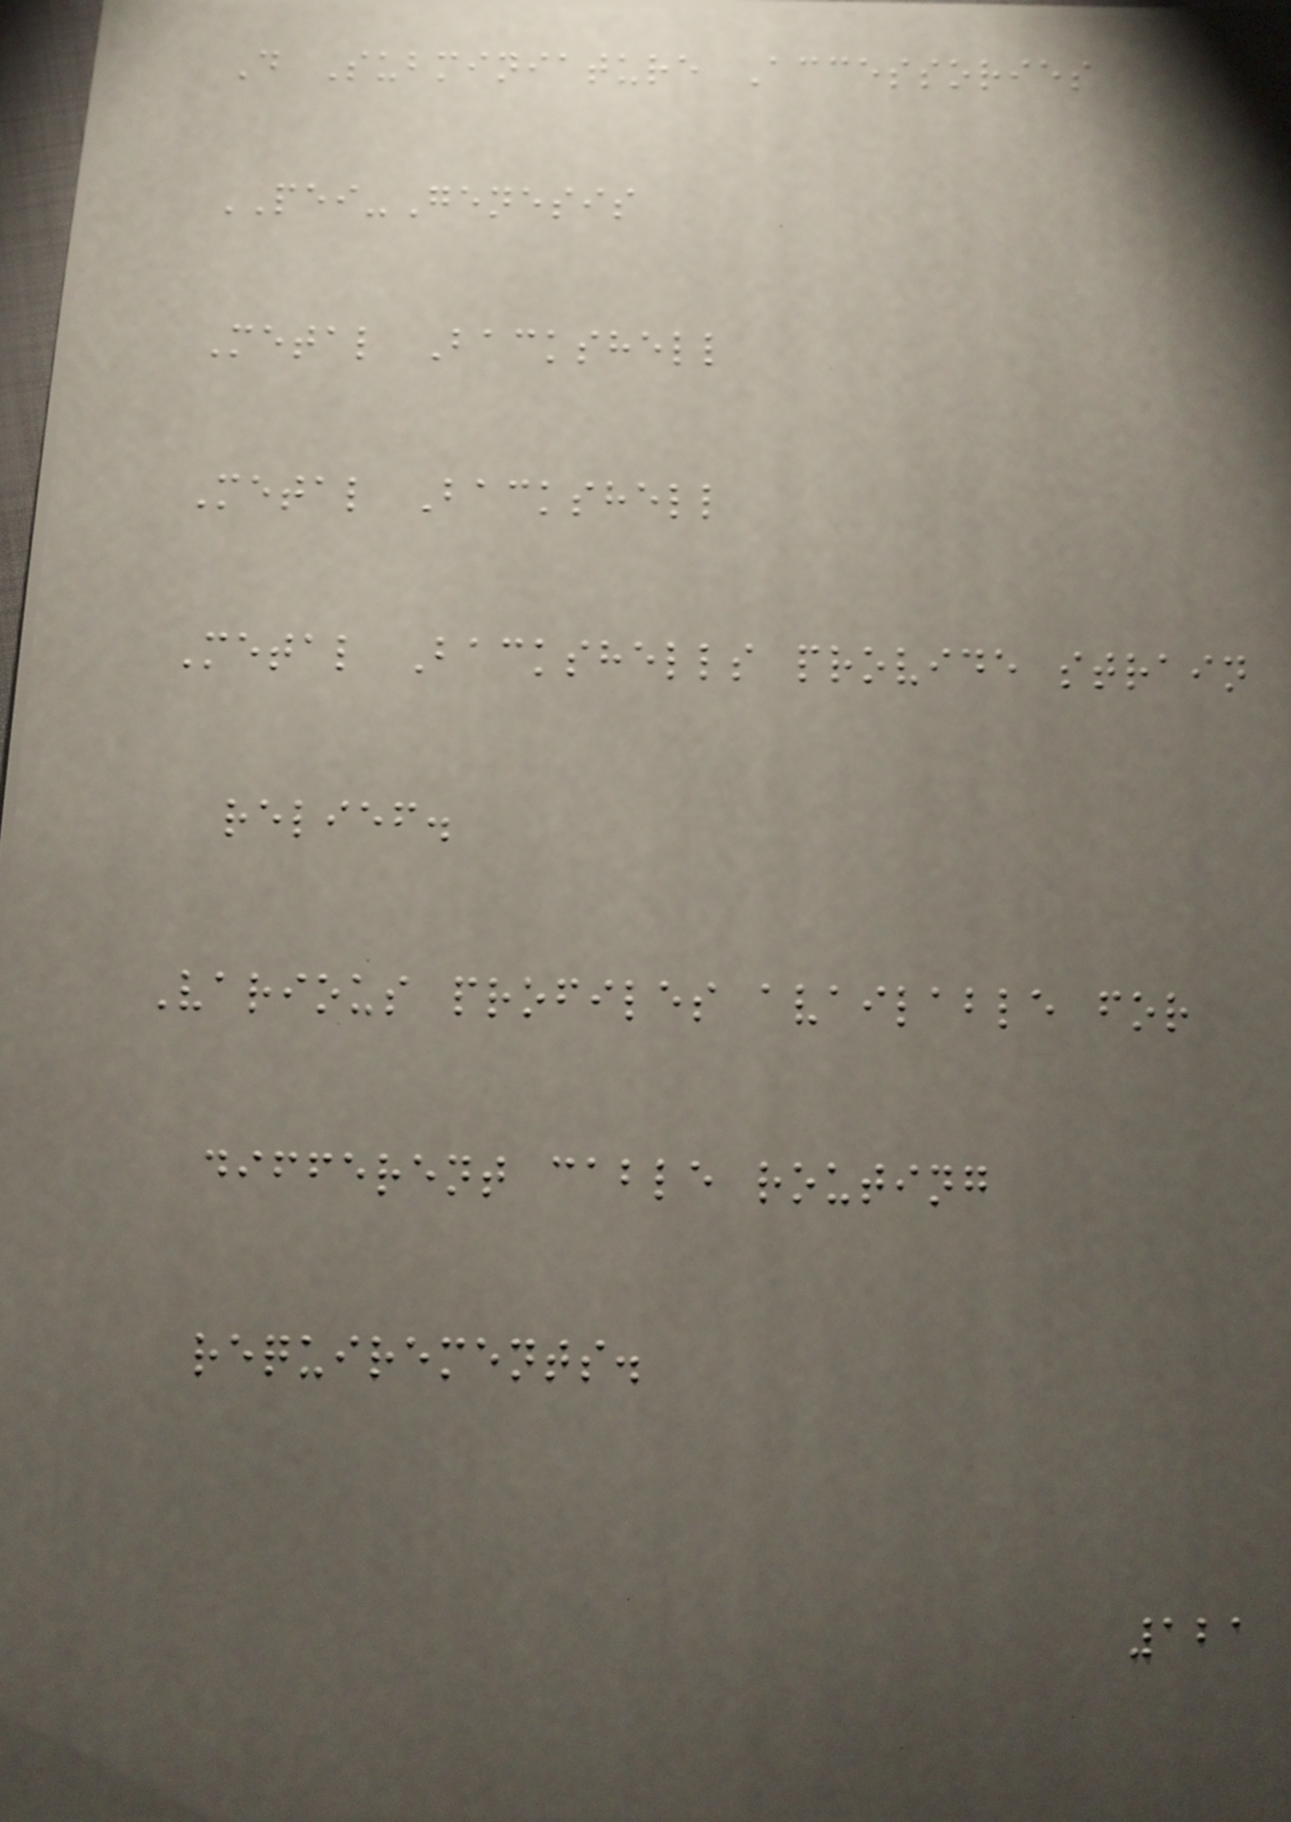D Subminiature Accessories
PEI-Genesis
Metal Backshell
Metal Backshell
Metal Backshells provide strain
relief.
Various profiles available for
different cable routing
requirements.
121
